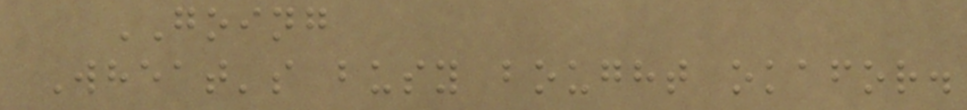GOING
Wheat's busy bought okafor.
